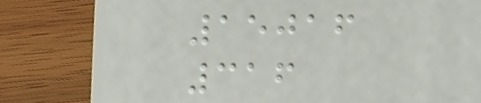15016
316
